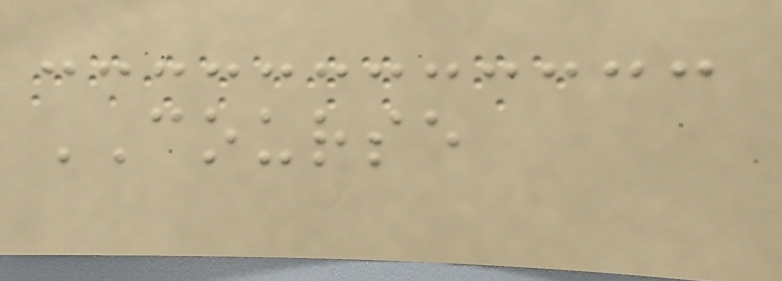COURSE
